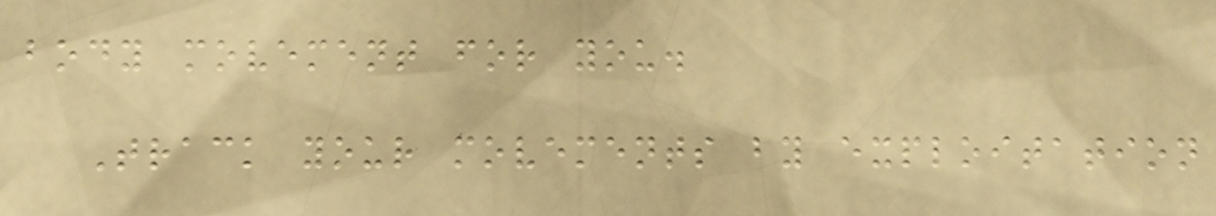body movement for you.
Track your movements by exploitation
